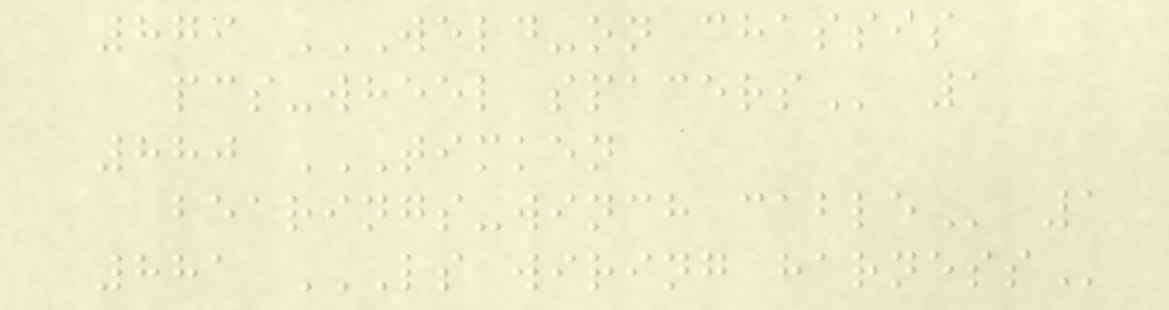879 WELD-ON CHASSIS
PCS-WHEEL SPACERS 1
880 TIMKEN
BEARINGS-WINCH CABLE 1
881 LS WIRING HARNESS
